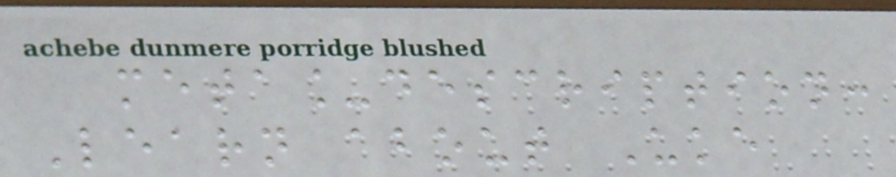meta_description:
Learn about Uke
